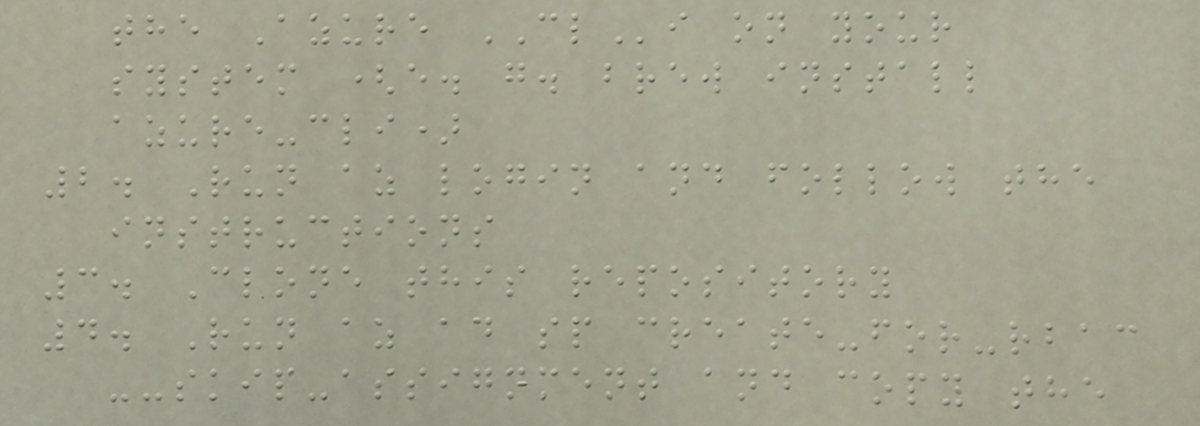the Azure CLi on your
system (e. g. brew install
azure-cli)
2. Run az login and follow the
instructions
3. Clone this repository
4. Run az ad sp create-for-rbac
--skip-assignment and copy the
